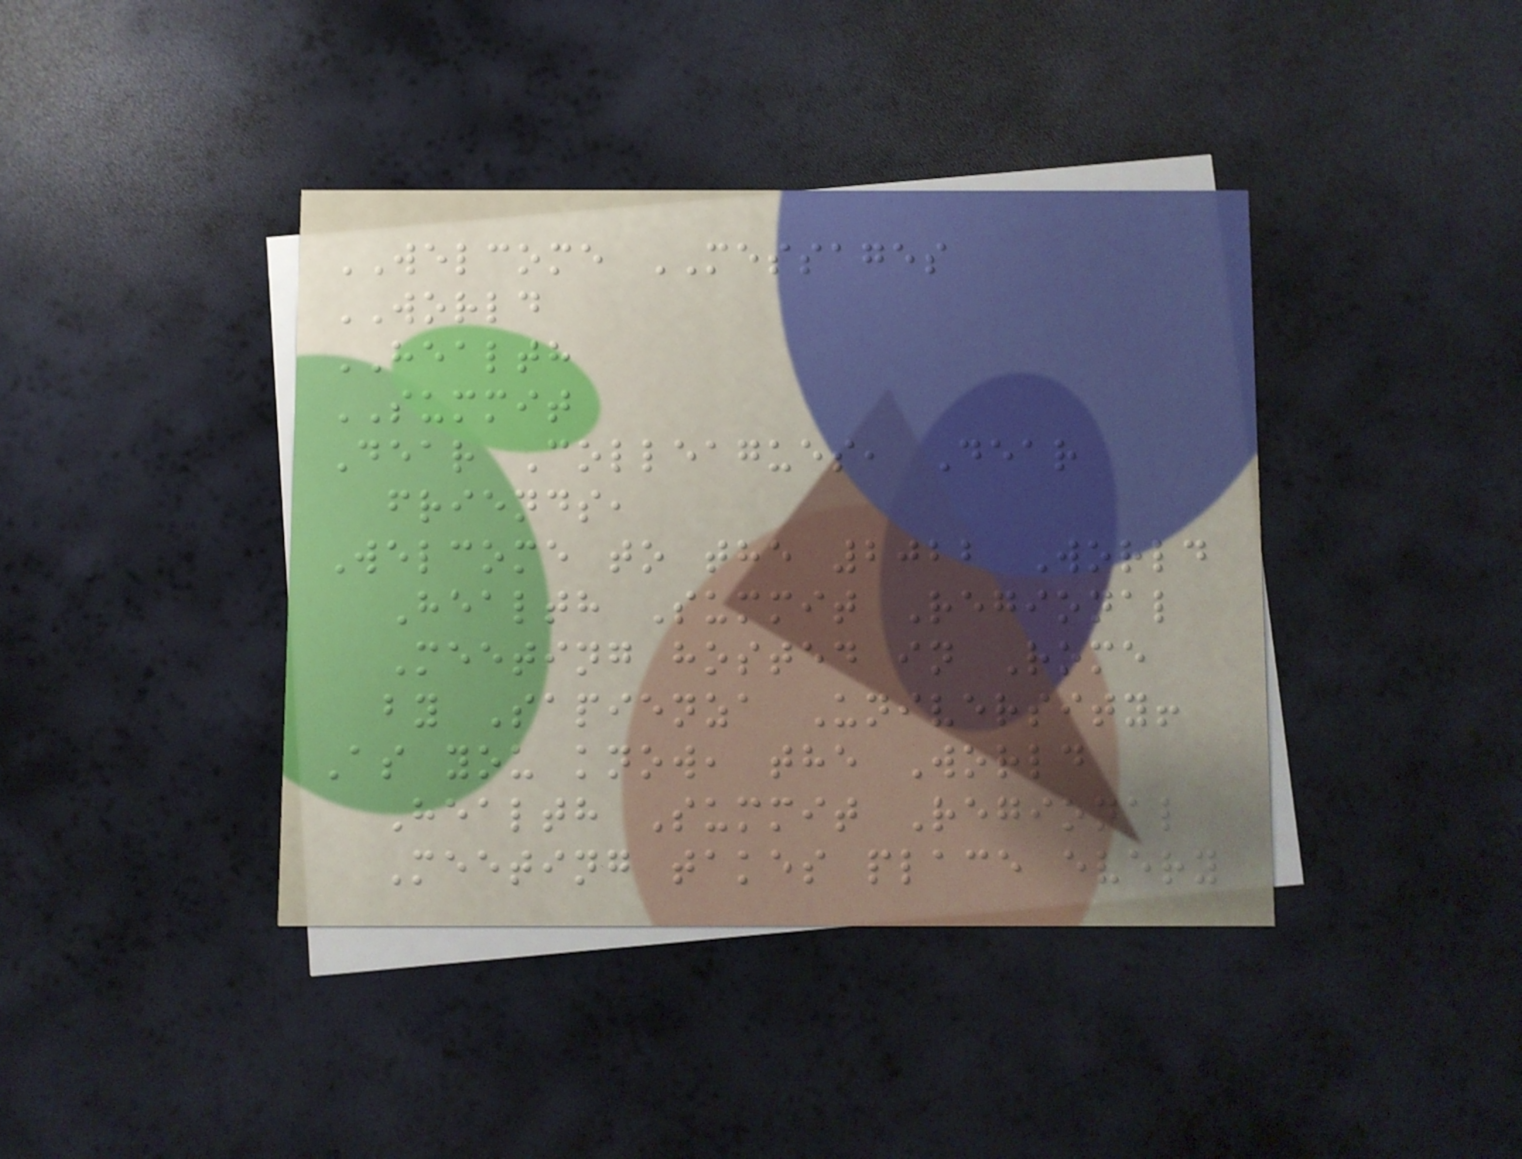WELCOME MESSAGES
WORLD
HEALTH
SUMMIT
Dear Colleagues, Dear
friends,
Welcome to the 2022 World
Health Summit Regional
Meeting hosted in Rome
by Sapienza University!
As you know, the World
Health Summit Regional
Meeting takes place every
